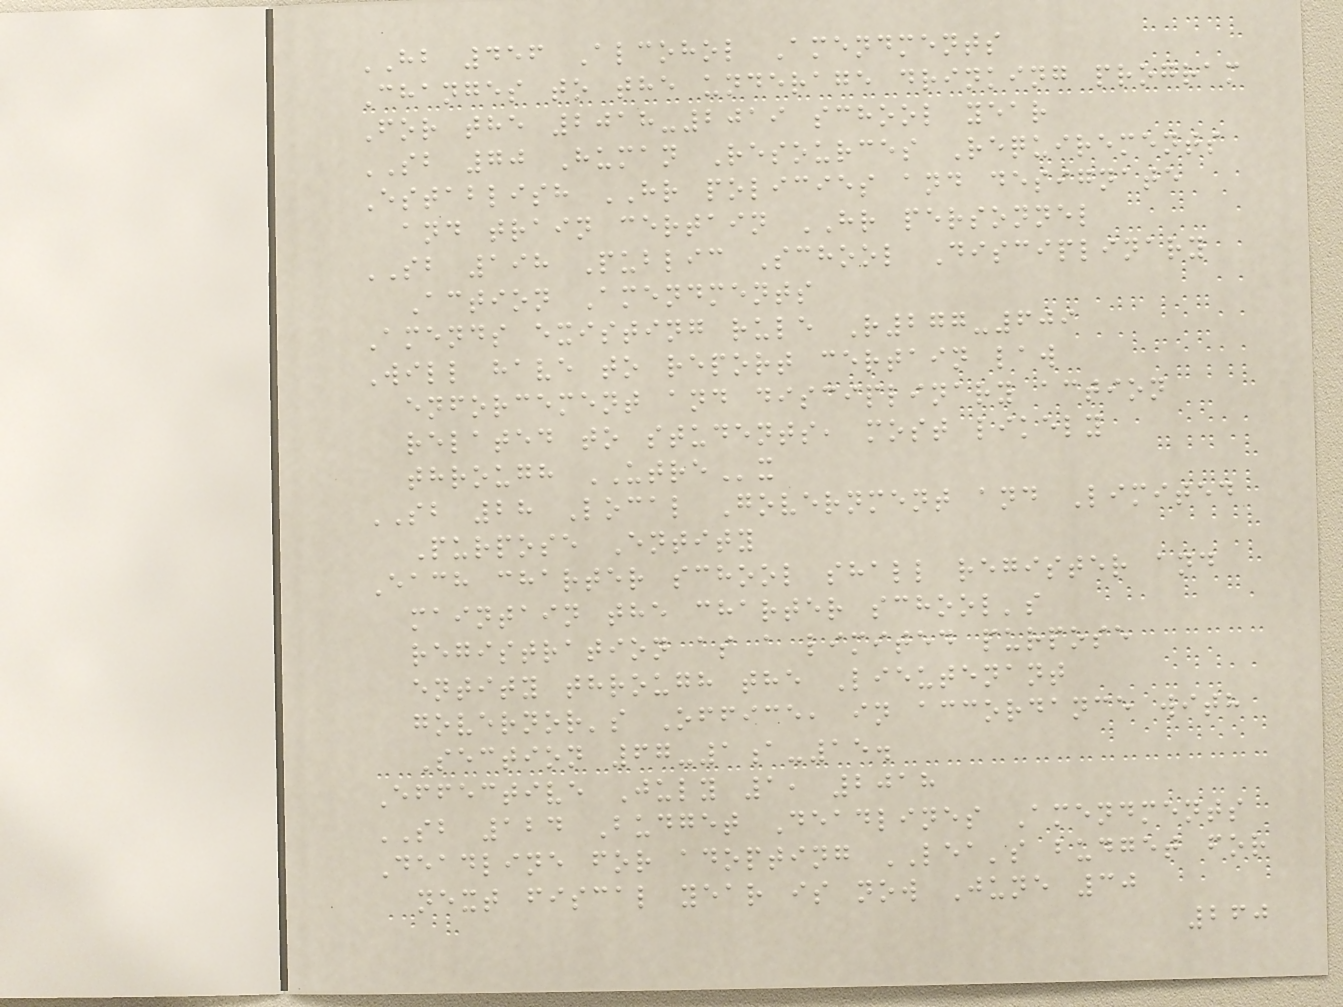HB 456 Alcohol Amendments
Changes to the underage drinking program
For the 2018-2019 school year
SB 70 Human Resources Requirements
Establish HR policies and designate
and train certain HR personnel
SB 198 Public School Disciplinary
Action Amendments
Amends existing rule R277-609
Will have to report certain law
enforcement and disciplinary action
related to students, most likely
through UTREx
SB 28 Local Government and Limited
Purpose Entity
Each charter school shall register and
maintain the charter school's
registration as a limited purpose
entity through the Lieutenant
governor's Office, in accordance with
Section 67-1a-15.
Effective July 1, 2018
SB 124 Budget Deadlines Amendments
Deadline for adopting LEA's budget for
next fiscal year is now June 30
260
